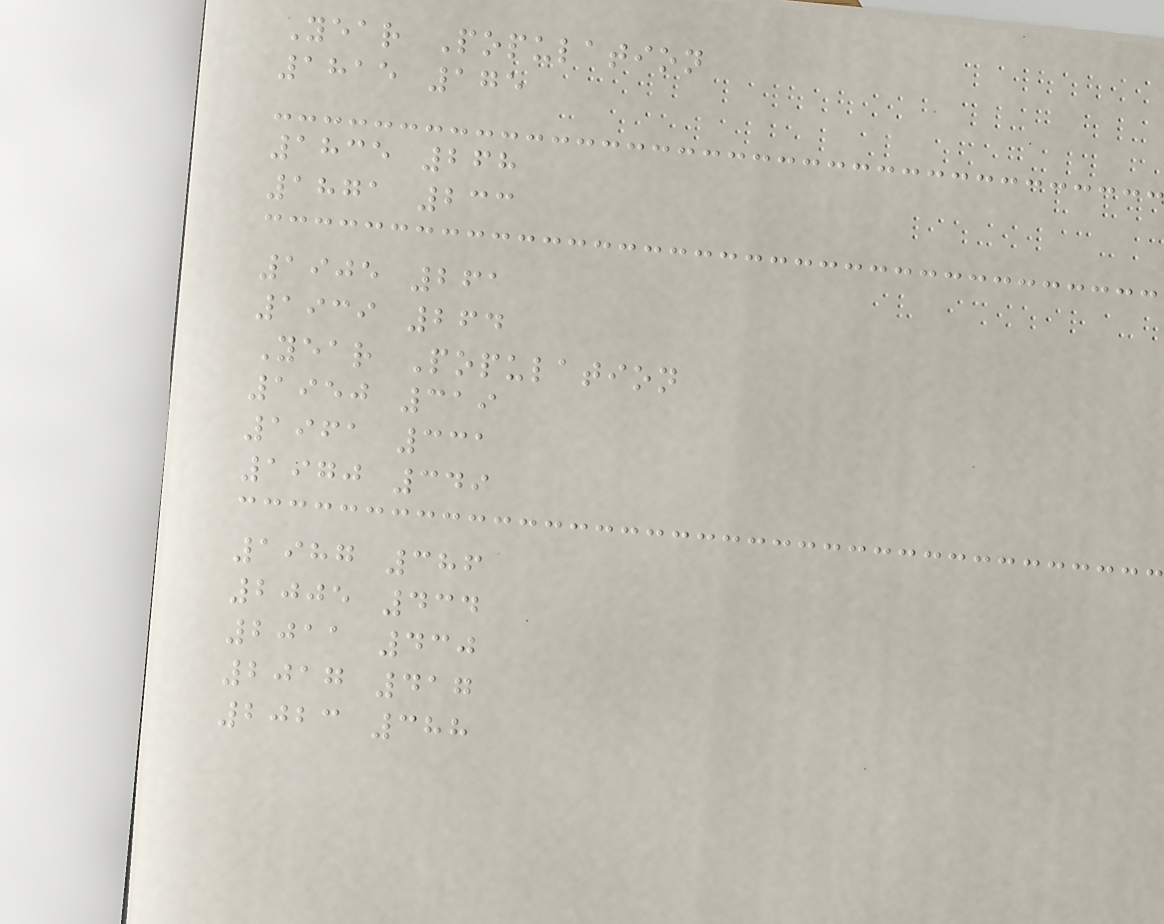Year Population
1815 175
1835 268
1871 233
1905 261
1939 264
Year Population
1950 319
1961 331
1970 349
1987 386
2005 434
2011 430
2017 417
2023 388
